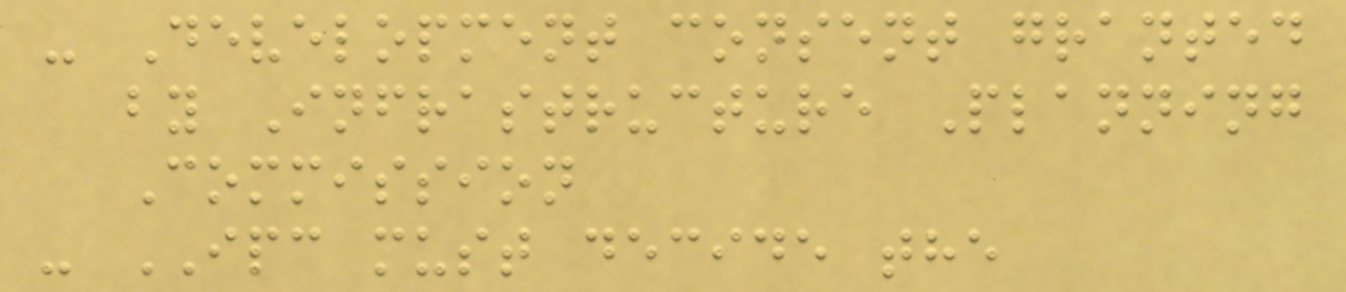- Development consent granted
by Infrastructure Planning
Commission
- IPC must decide the
